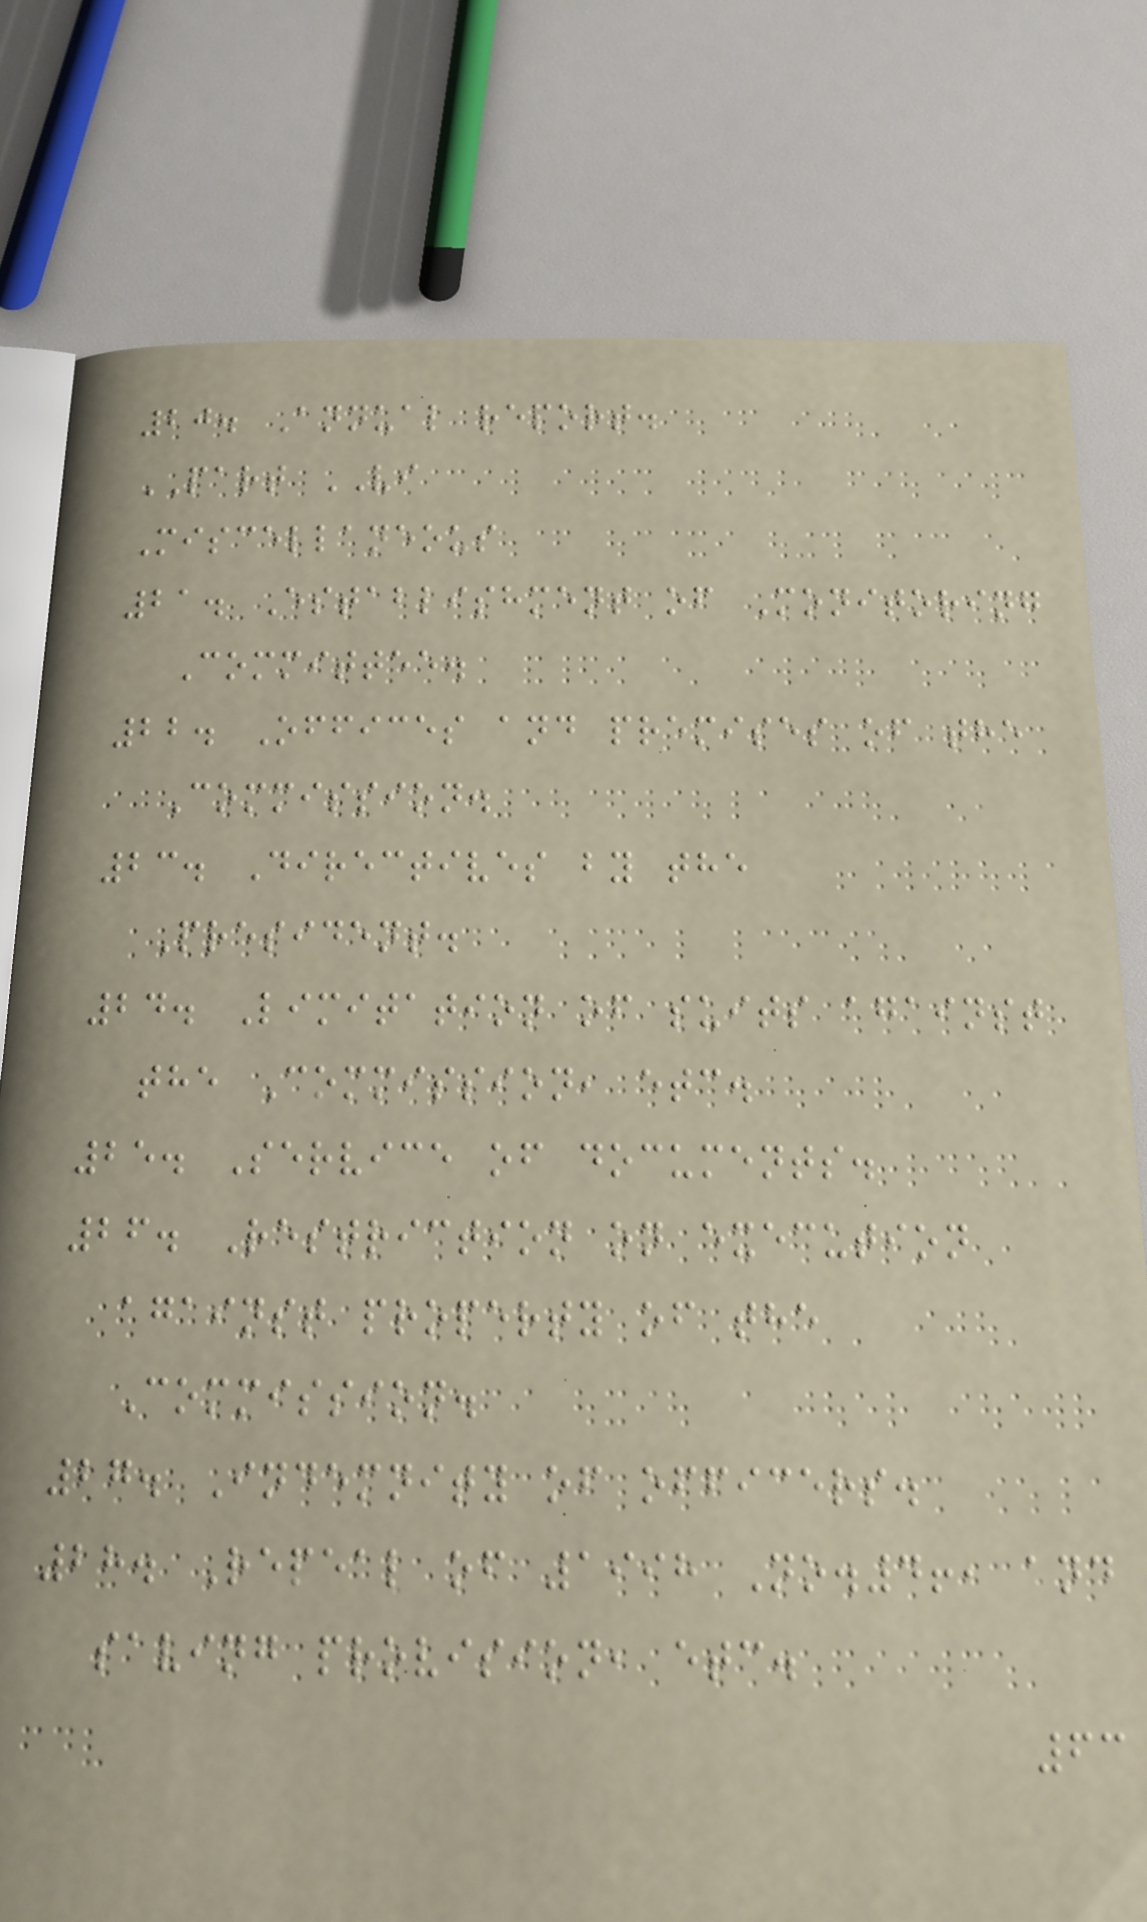20. Annual report.
PART VI
Miscellaneous
21. Establishment of Monitoring
Committee.
22. Offices and premises of the
Commission.
23. Directives by the
President.
24. Limitation of suits against
the Commission, etc.
25. Service of documents.
26. Restriction on execution
against property of the
Commission.
27. Indemnity of officers.
28. Repeal of 1998 No.4!, and
saving provision, etc.
63
